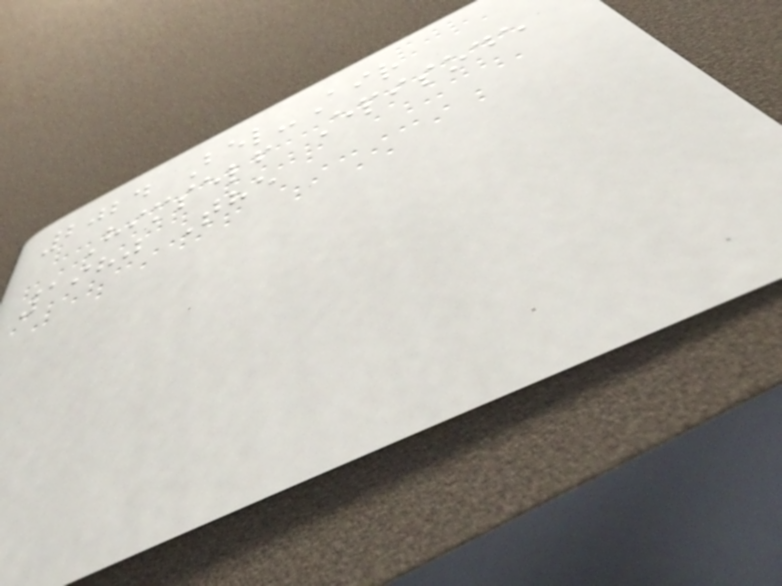2024 Bel-Air
Himself Episode
1980 The
